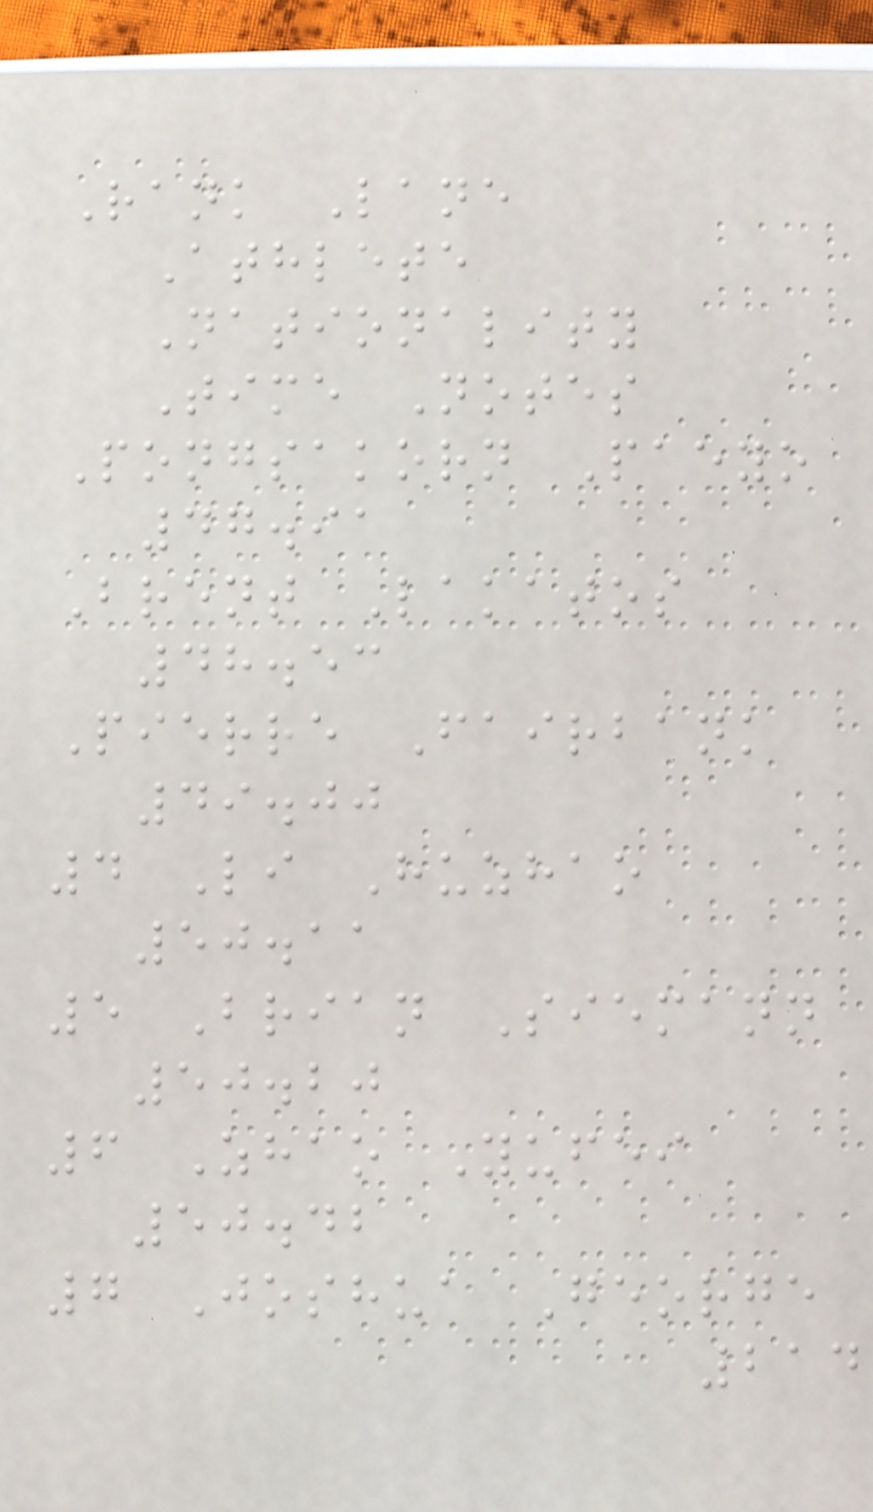Rank Lane
Athlete
Nationality
Time Notes
Pongsakorn Paeyo
47.91
Brent Lakatos
48.53
Pierre Fairbank
49.00
4 Li Huzhao
50.11
5 Brian Siemann
50.20
6 Zhao Yufei
50.42
7 Joshua George
214
